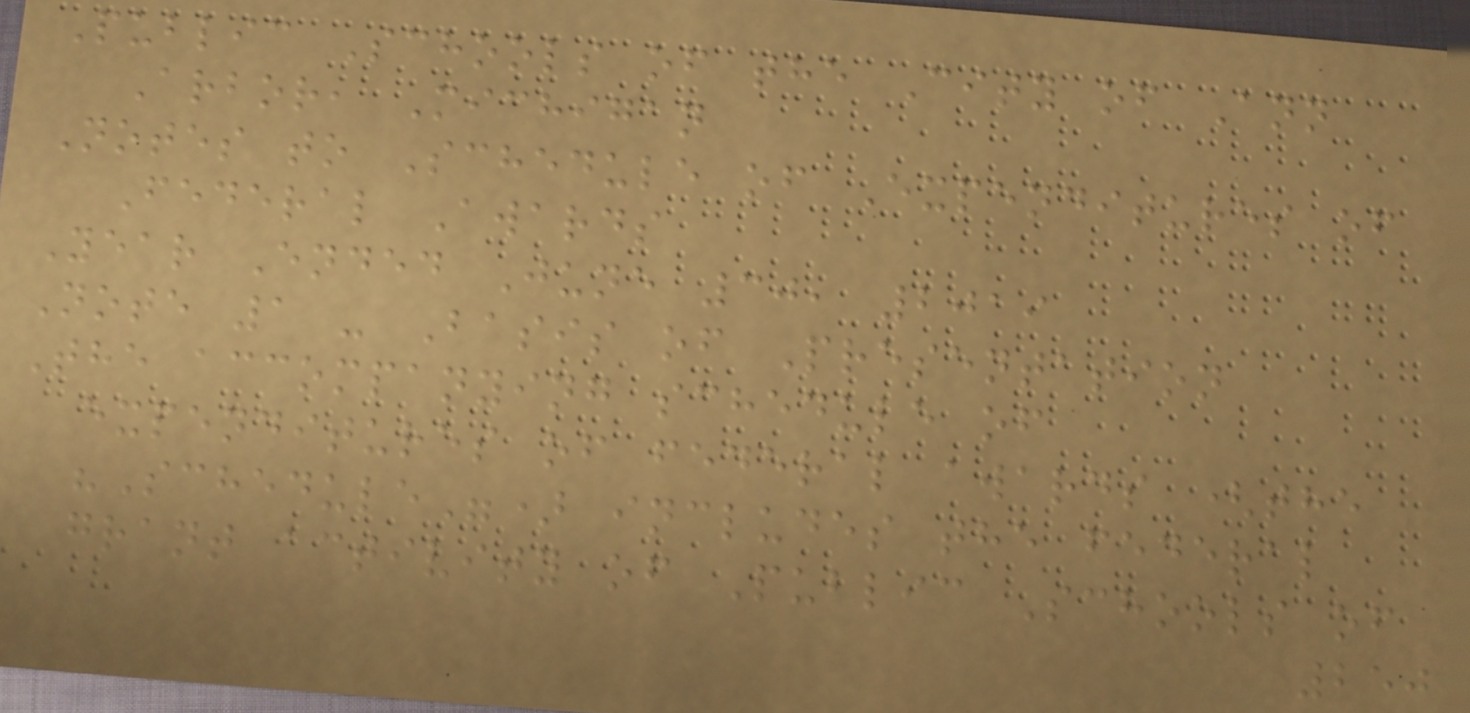Public Schools of the City of Ann
Arbor, Michigan
Notes to Schedule of Expenditures of
Federal Awards
Year Ended June 30, 2019
Note 1 - Basis of Presentation
The accompanying schedule of
expenditures of federal awards (the
"Schedule") includes the federal
grant activity of Public Schools of
250
